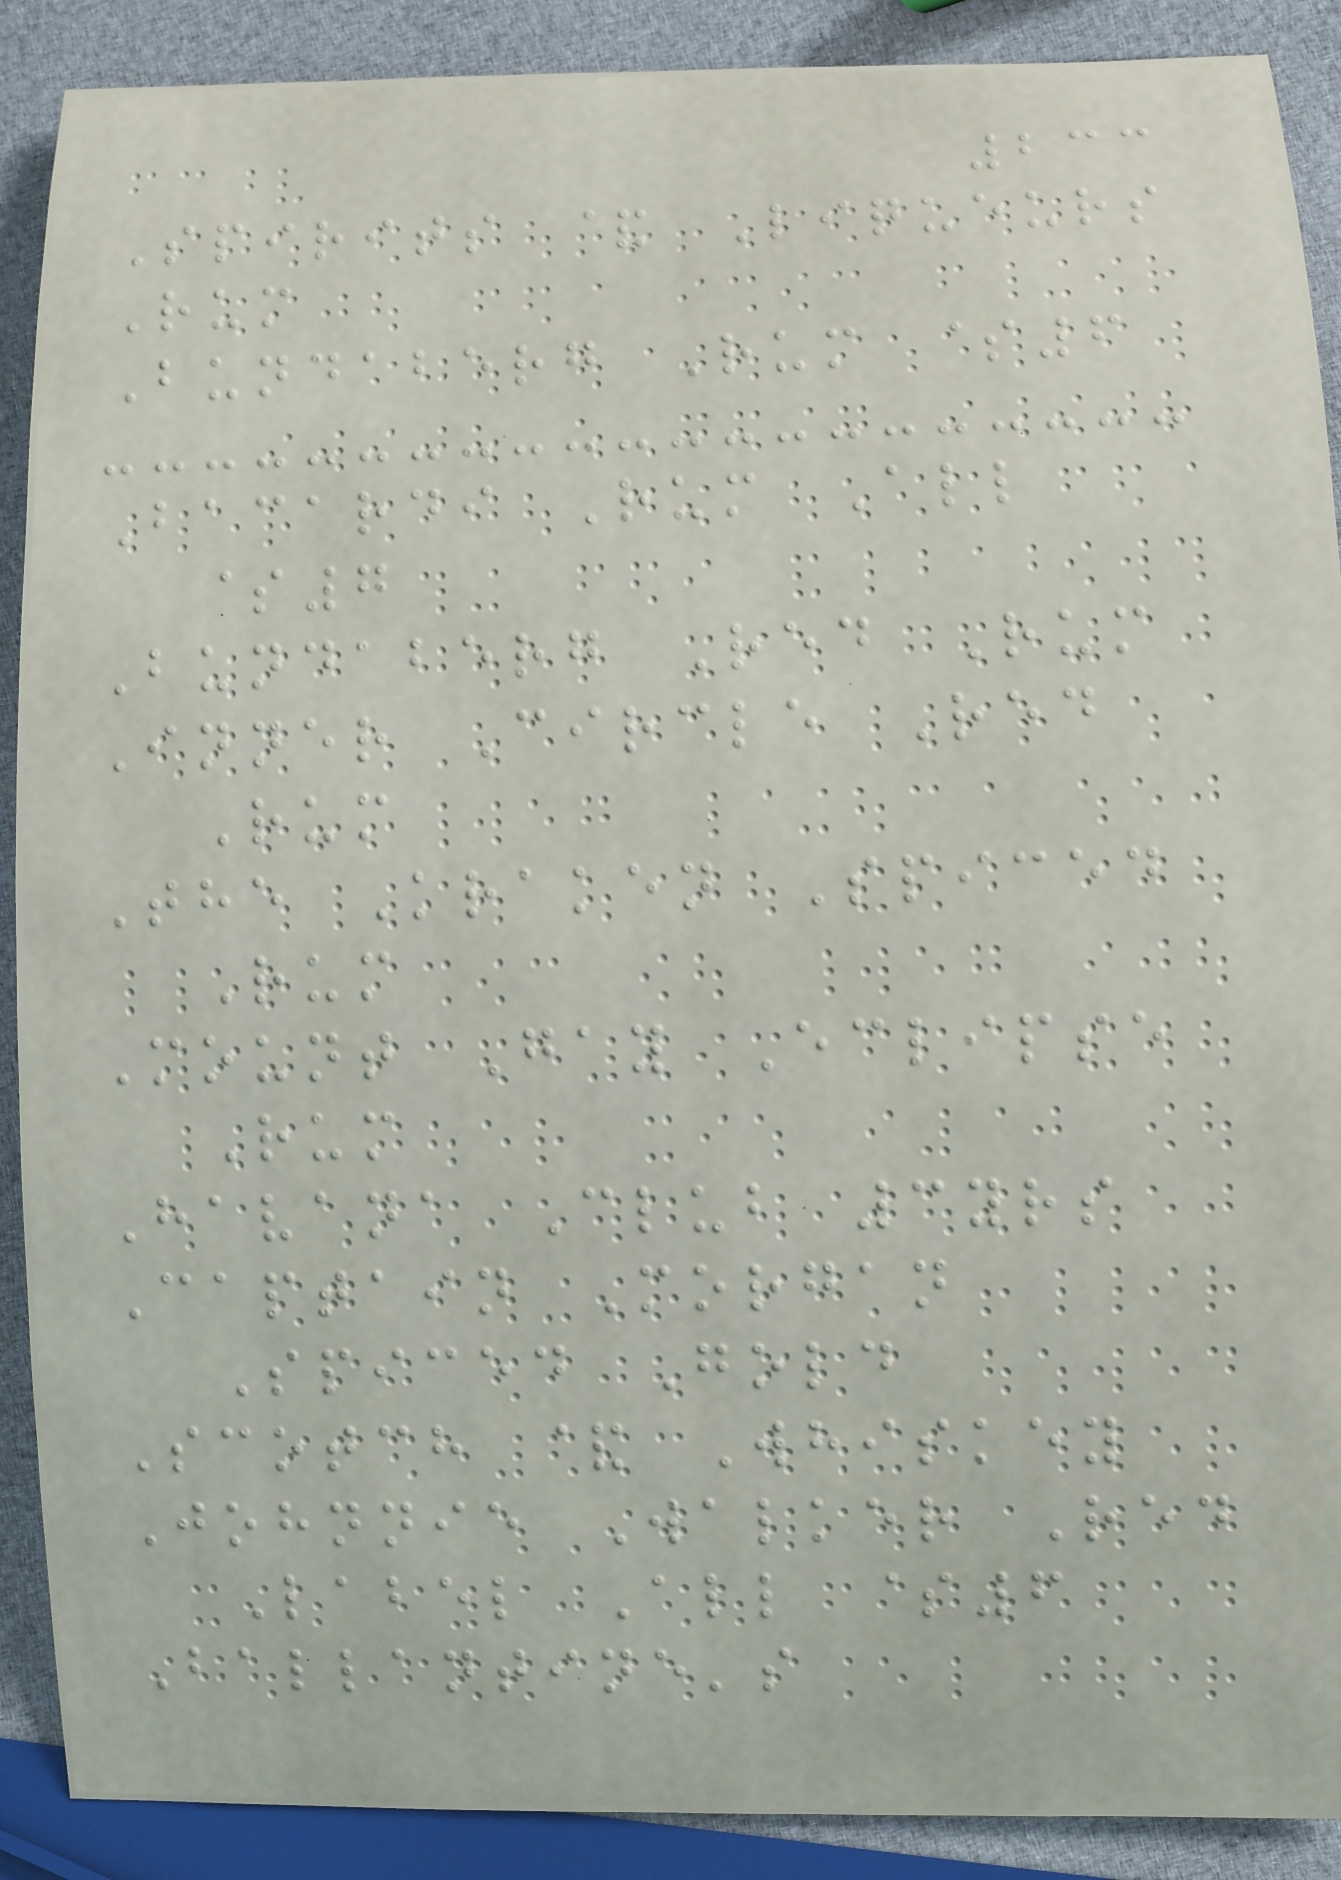233
Spirits & Liqueurs
Rum
Bundaberg Rum $6
Bacardi Rum All
$7
Bundaberg Red Rum
Inner Circle Red
Rum
The Kraken Spiced
Rum
Mount Gay Eclipse
Rum
Havana Club 3yrs
Captain Morgan
Spiced Gold
Scotch & Whiskey
Johnnie Walker Red
Label All $6
Ballantine's
